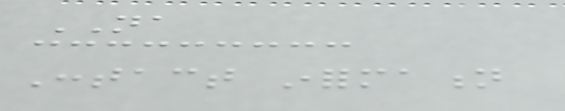NA
Contact information
